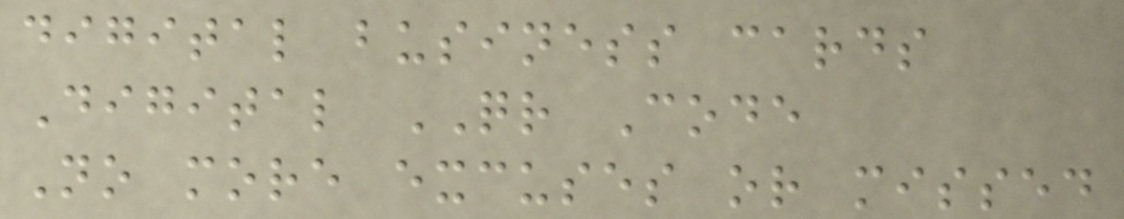digital business cards
Digital QR Code
No more excuses or missed
